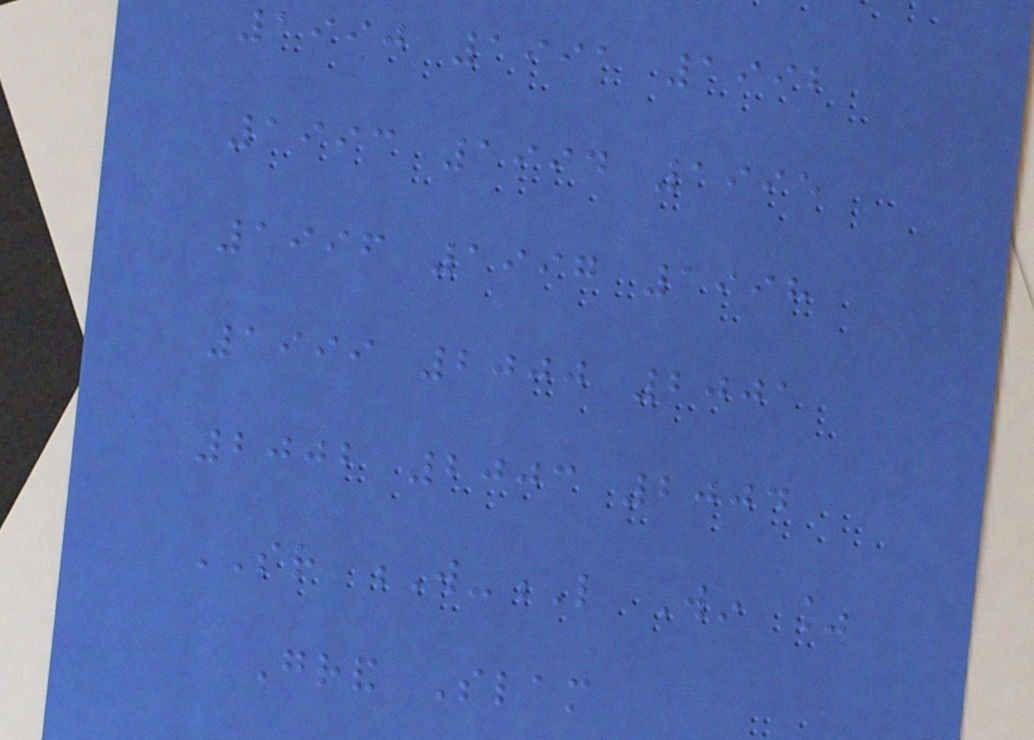1990 1991 1992
1993 1994 1995
1996 1997 1998
1999 2000 2001
2002 2003 2004
SR W-L Win %
Grand Slam
